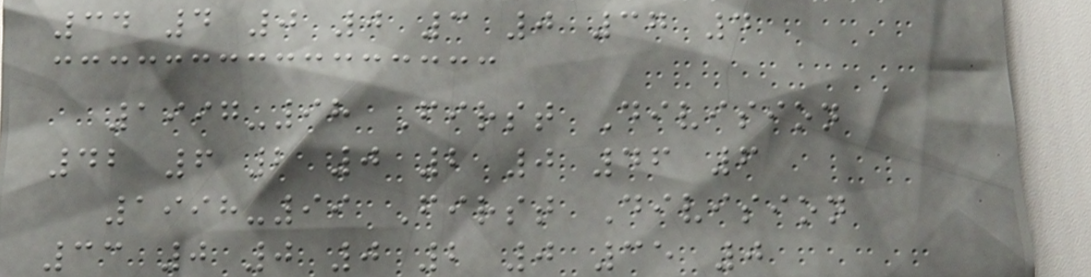34 4 0 0 3 0 37 4
1997-98 First Division
42 6 2 0 2 0 46 6
1998-99 First Division
33 0 0 0 2 0 35 0
